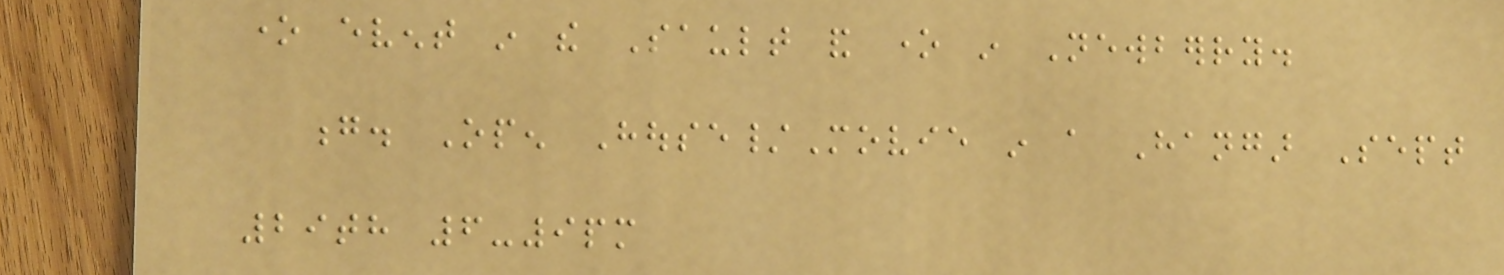one event in the Sault and one in Newberry.
g. Open House/Movie in a Hangar Sept
29th 6-9pm
